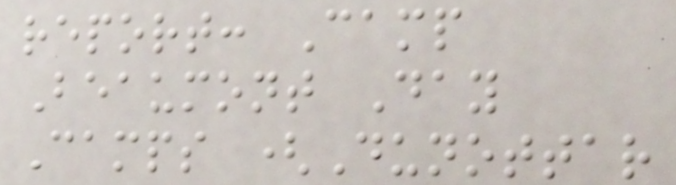report: Camp
Beaumont Day
Camps (Dunottar
